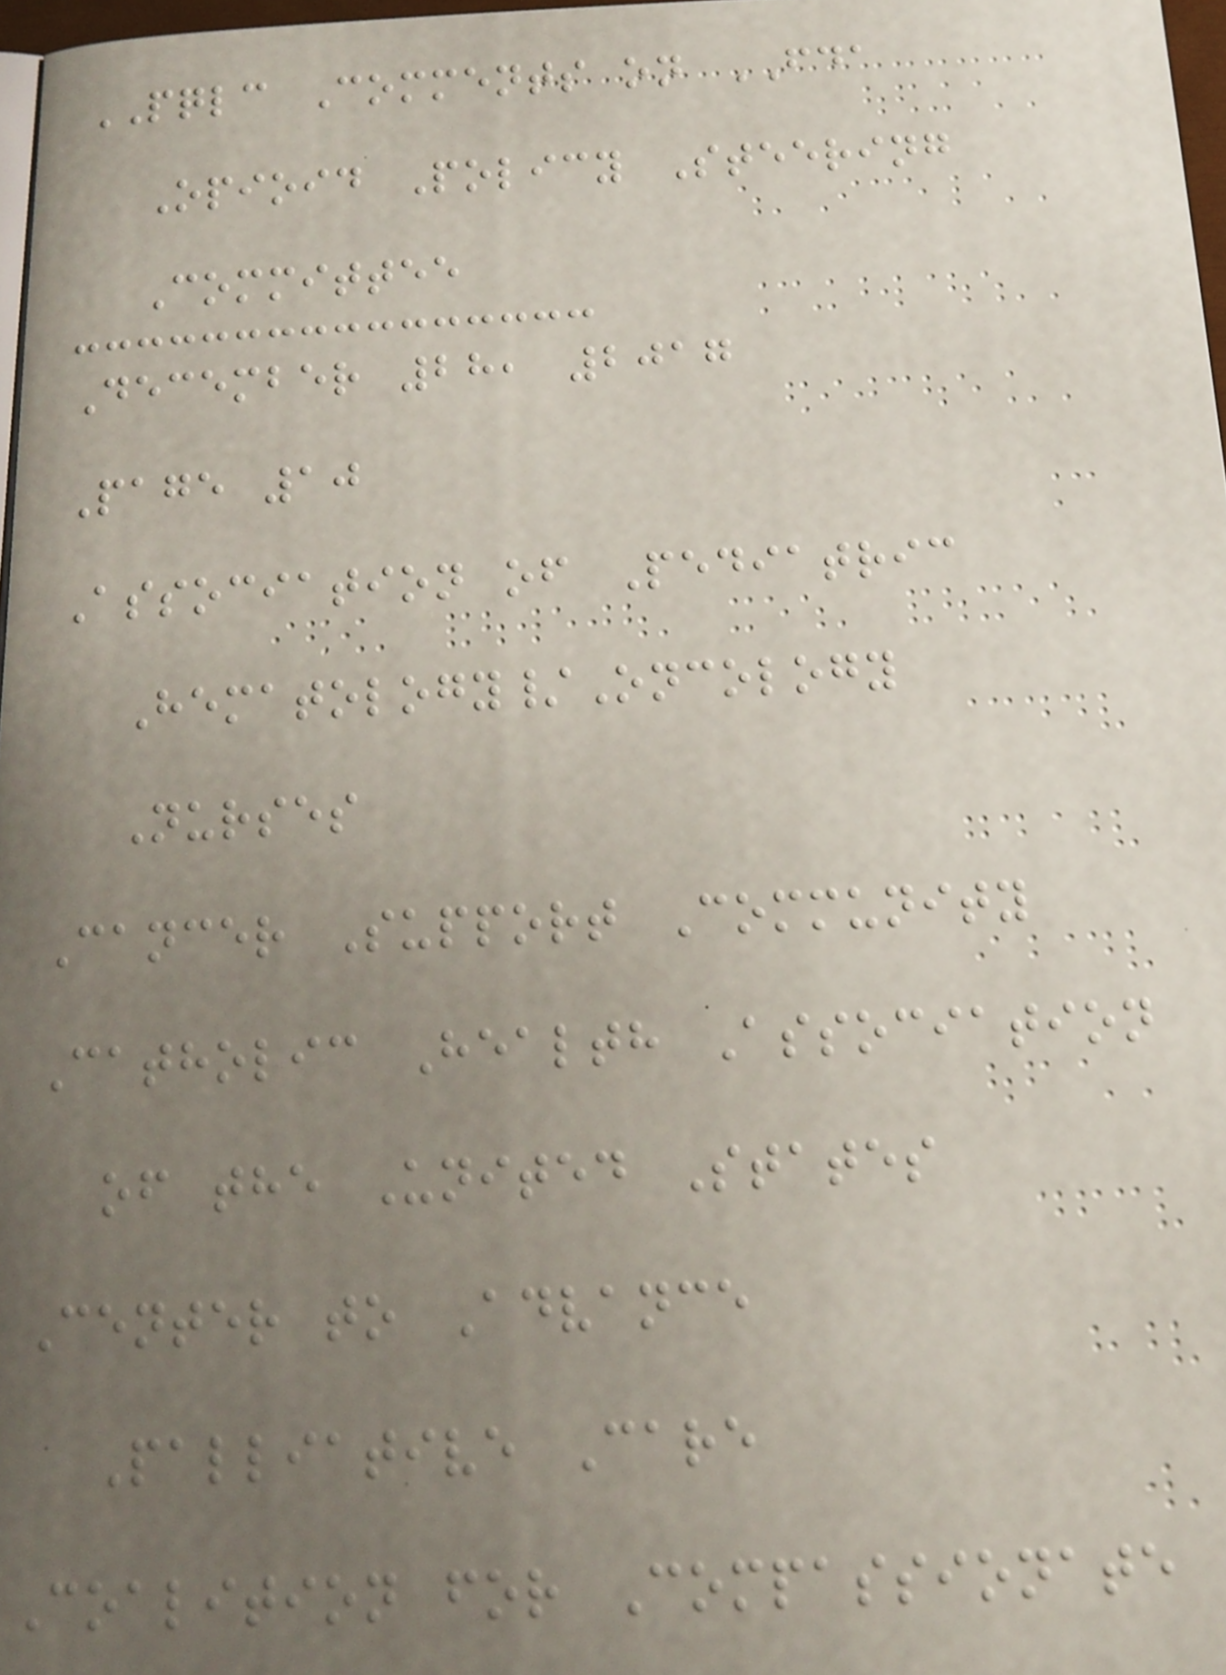PQLC Comments on FDA
Opioid Policy Steering
Committee
December 28, 2017
Page 10
Association of Pediatric
Hematology/Oncology
Nurses
Cancer Support Community
Catholic Health Association
of the United States
Center to Advance
Palliative Care
Coalition for Compassionate
